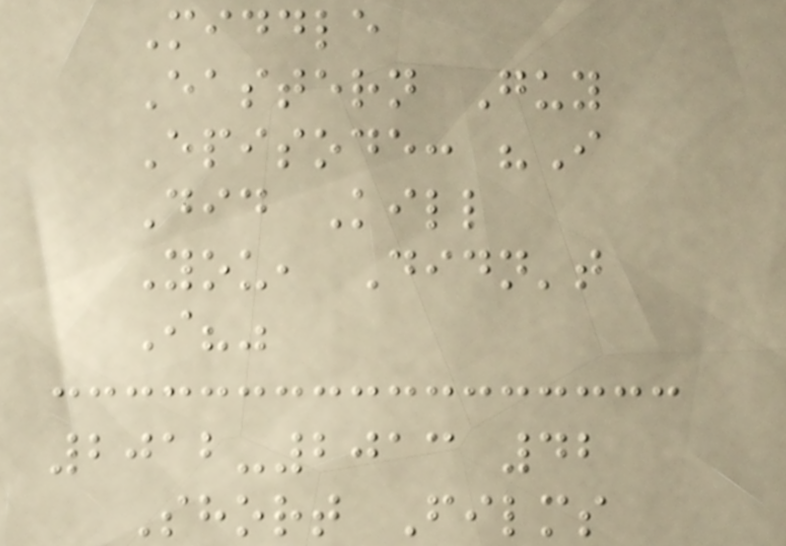Middle
Eastern Guy
Episode: "I
Did Kill
You, Didn't
I?"
2012-2013 42
Short Films
